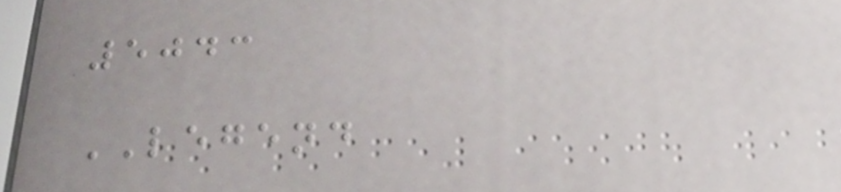5043
LEGEND
